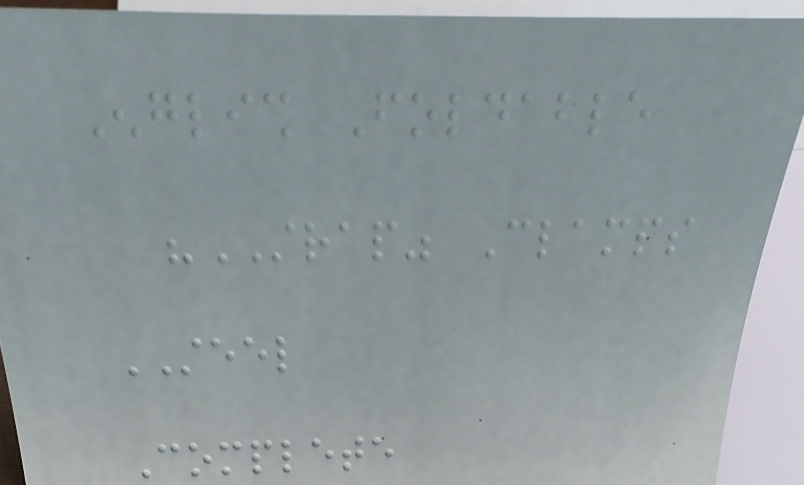English Foldable
"STRAP" Clamps
STEEL
Complete
